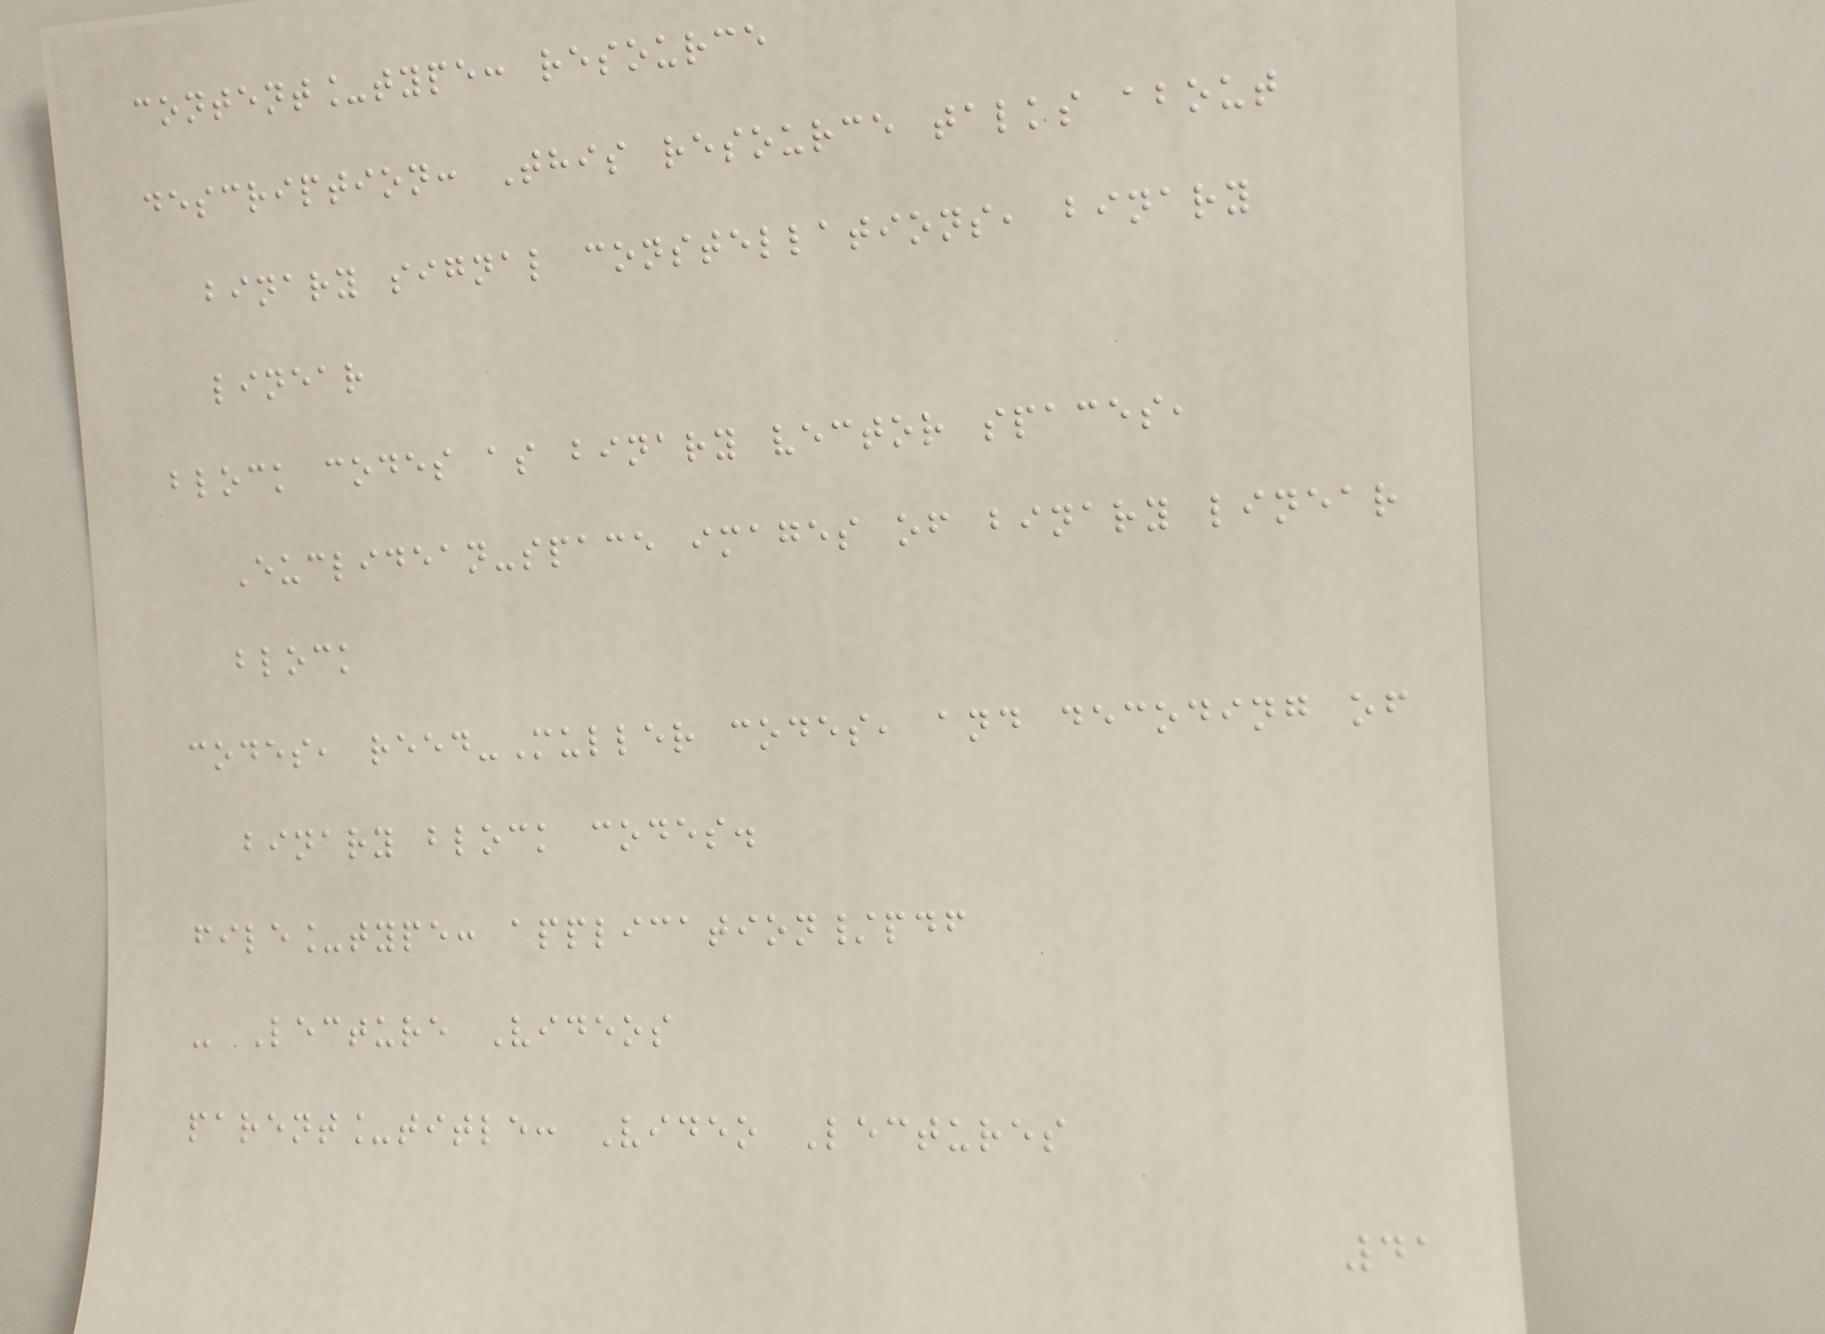content_type: resource
description: This resource talks about
binary signal constellations, binary
linear
block codes as binary vector spaces,
Euclidean-space images of binary linear
block
codes, reed-Muller codes, and decoding of
binary block codes.
file_type: application/pdf
- Lecture Videos
parent_title: Video Lectures
41
